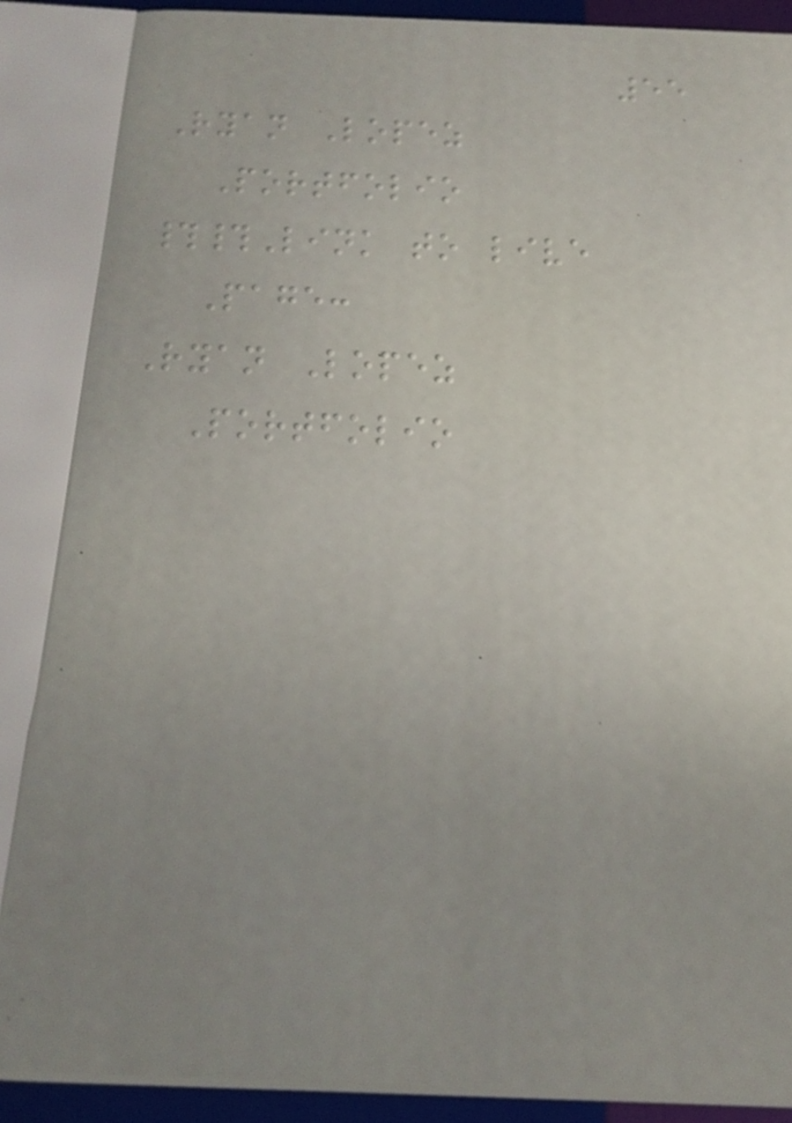55
Ryan Lopez
Portfolio
##Link to live
Page:
Ryan Lopez
Portfolio
